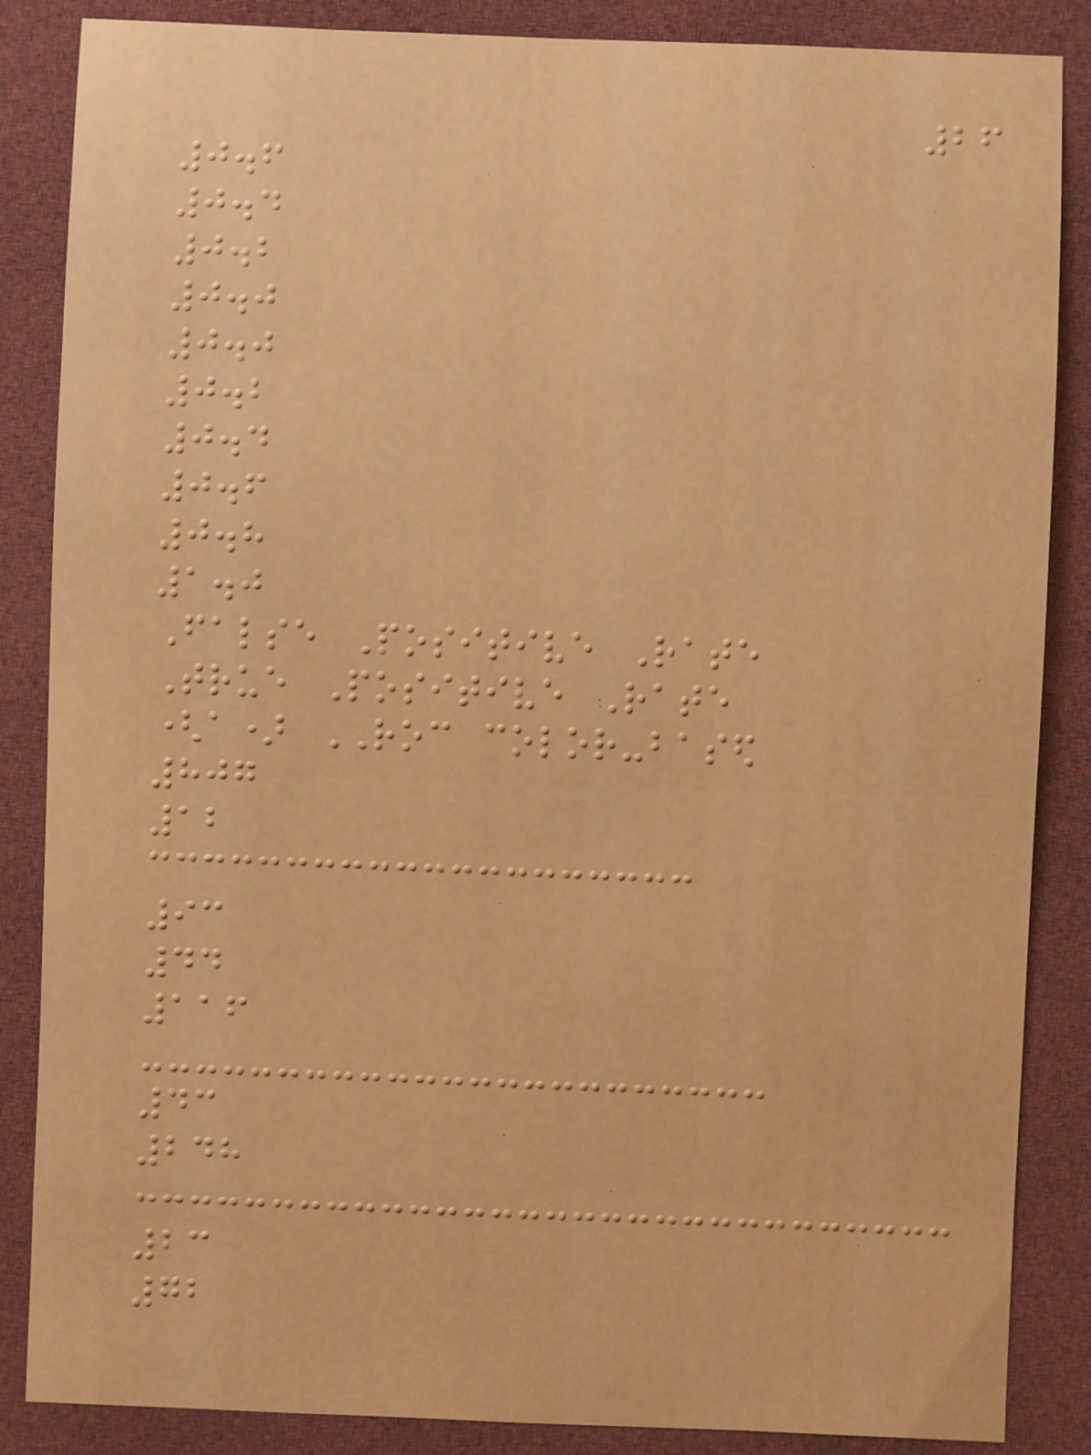26
0.6
0.4
0.2
0.0
0.0
0.2
0.4
0.6
0.8
1.0
False Positive Rate
True Positive Rate
(a) ROC color-based
807
12
93
44
116
43
248
23
72
